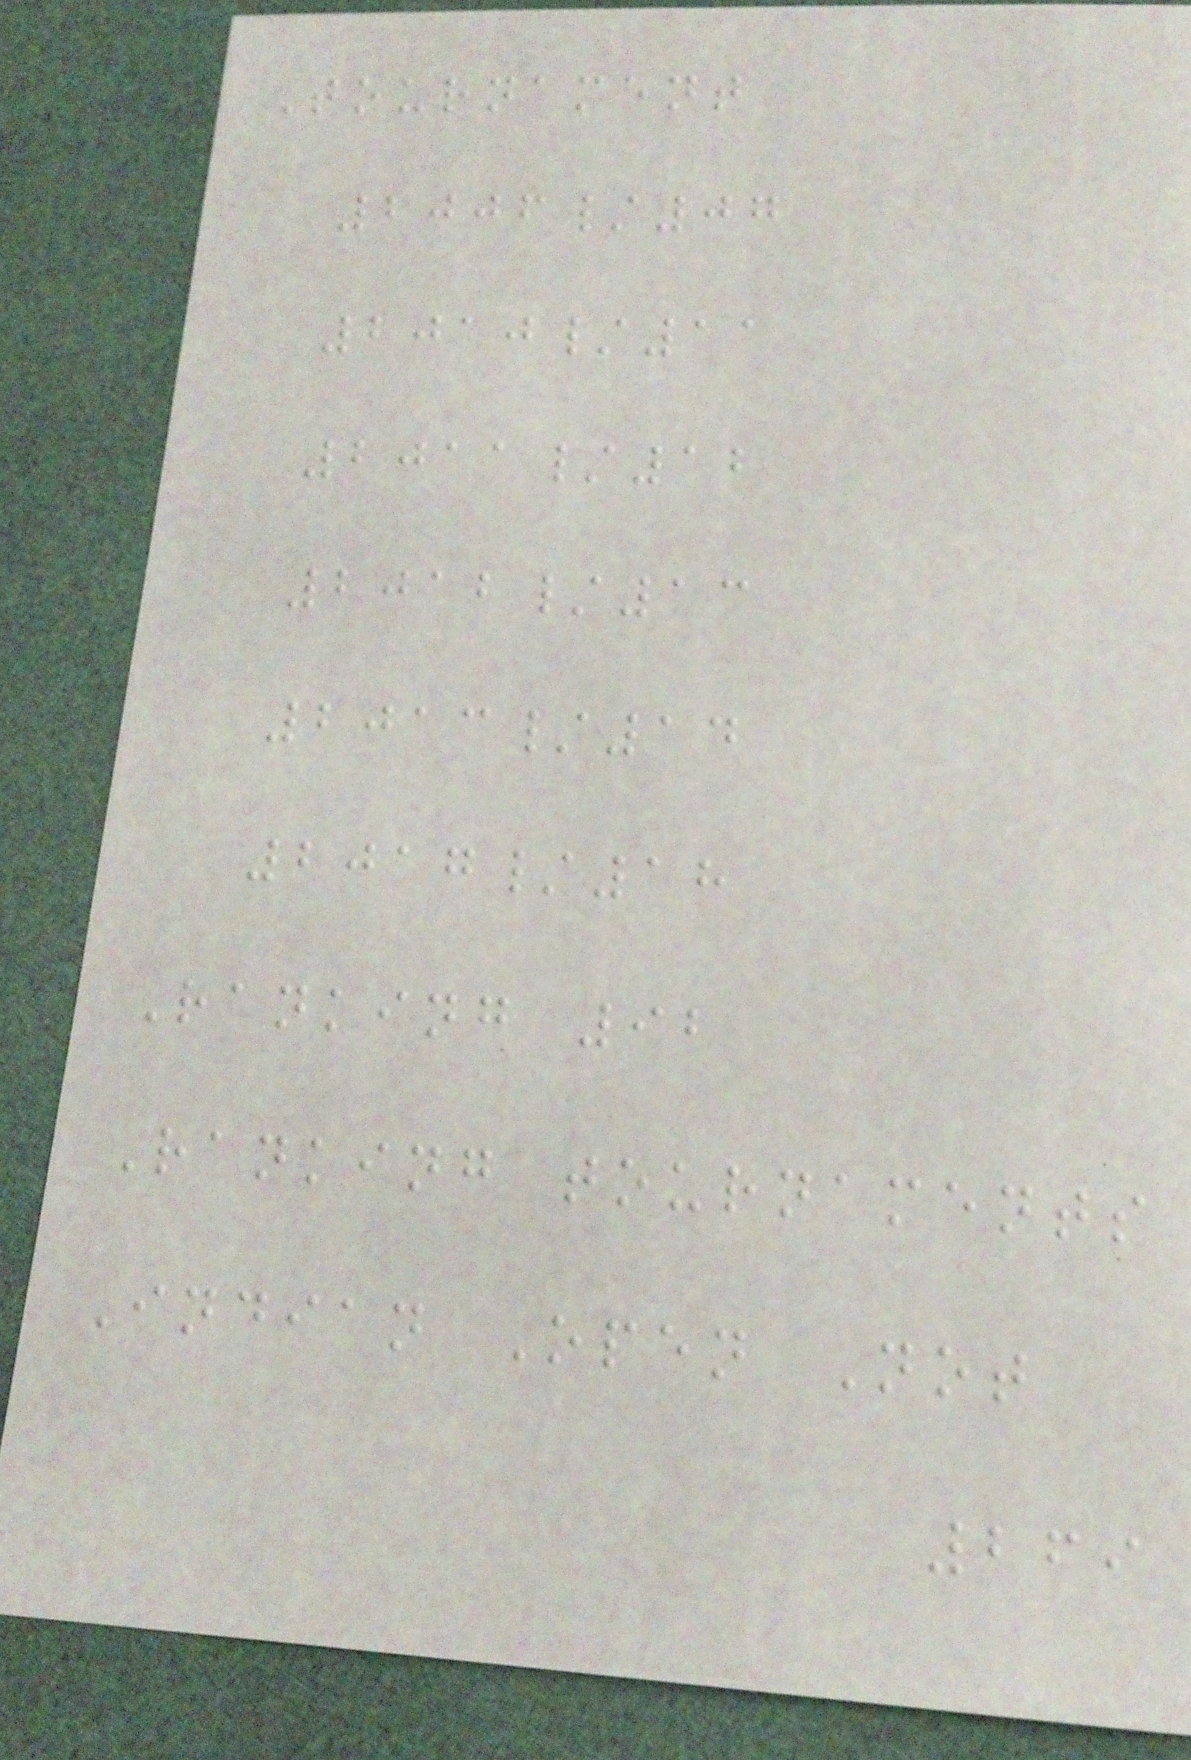Tournament
2006/07
2010/11
2011/12
2012/13
2013/14
2017/18
Ranking 92
Ranking tournaments
Indian Open Not
269
